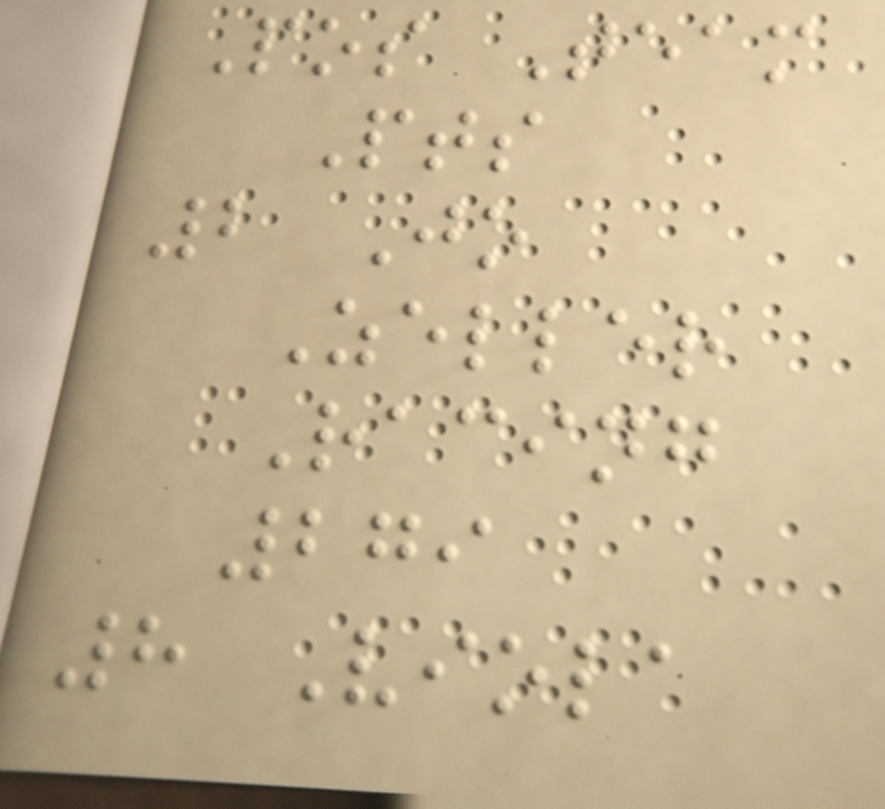Pos Team
Pts
2 Jo
Zeller
Racing
279
8 Viola
